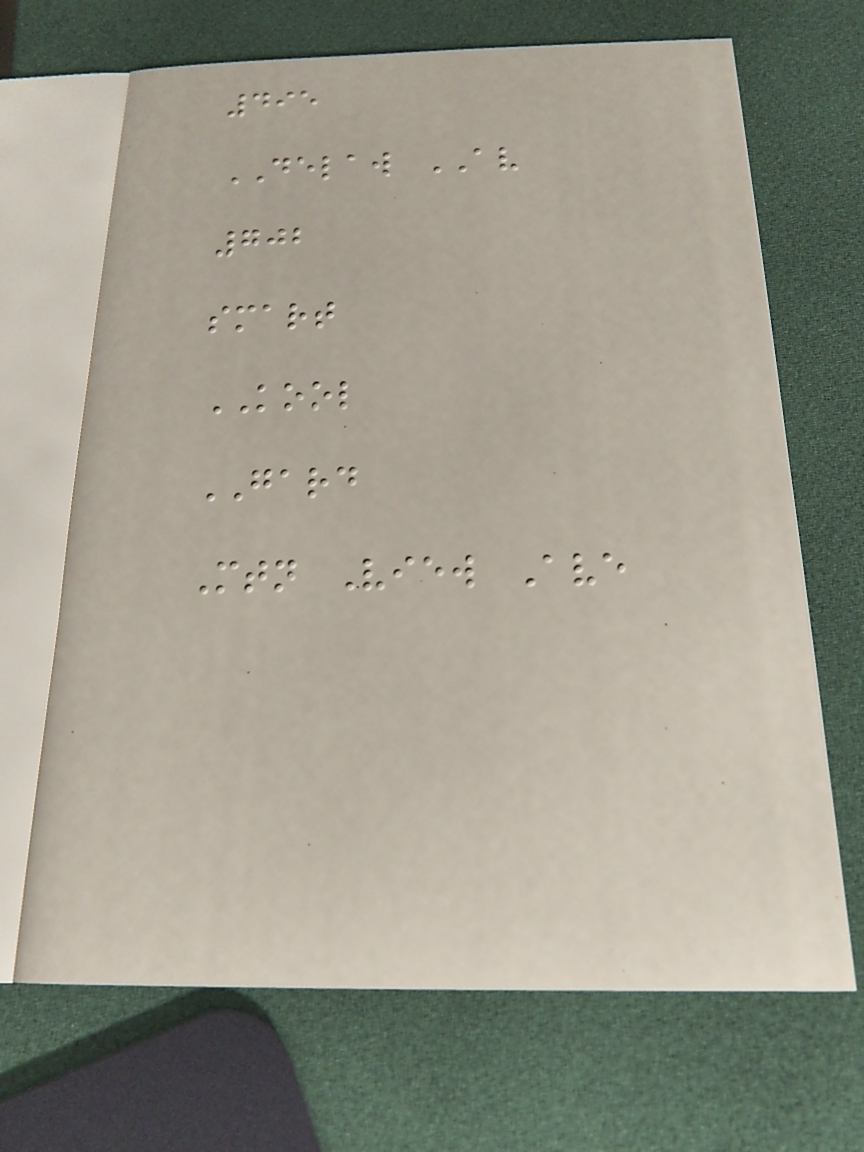495
DELAW AV
702
smart
KOOL
GARD
Mtn View Ave
